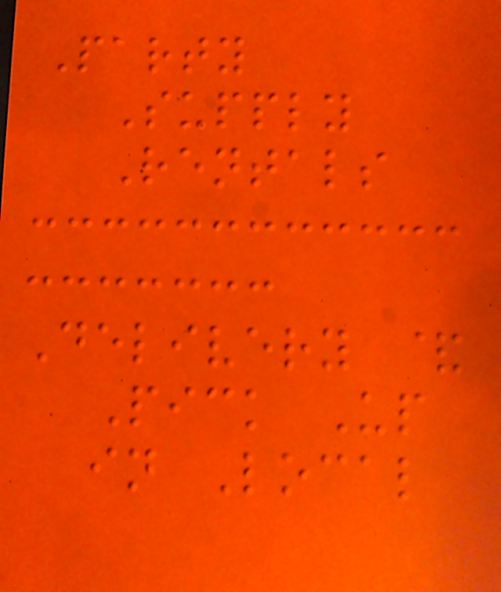Party
Supply
Rentals
Delivery &
Pick Up
in Local
